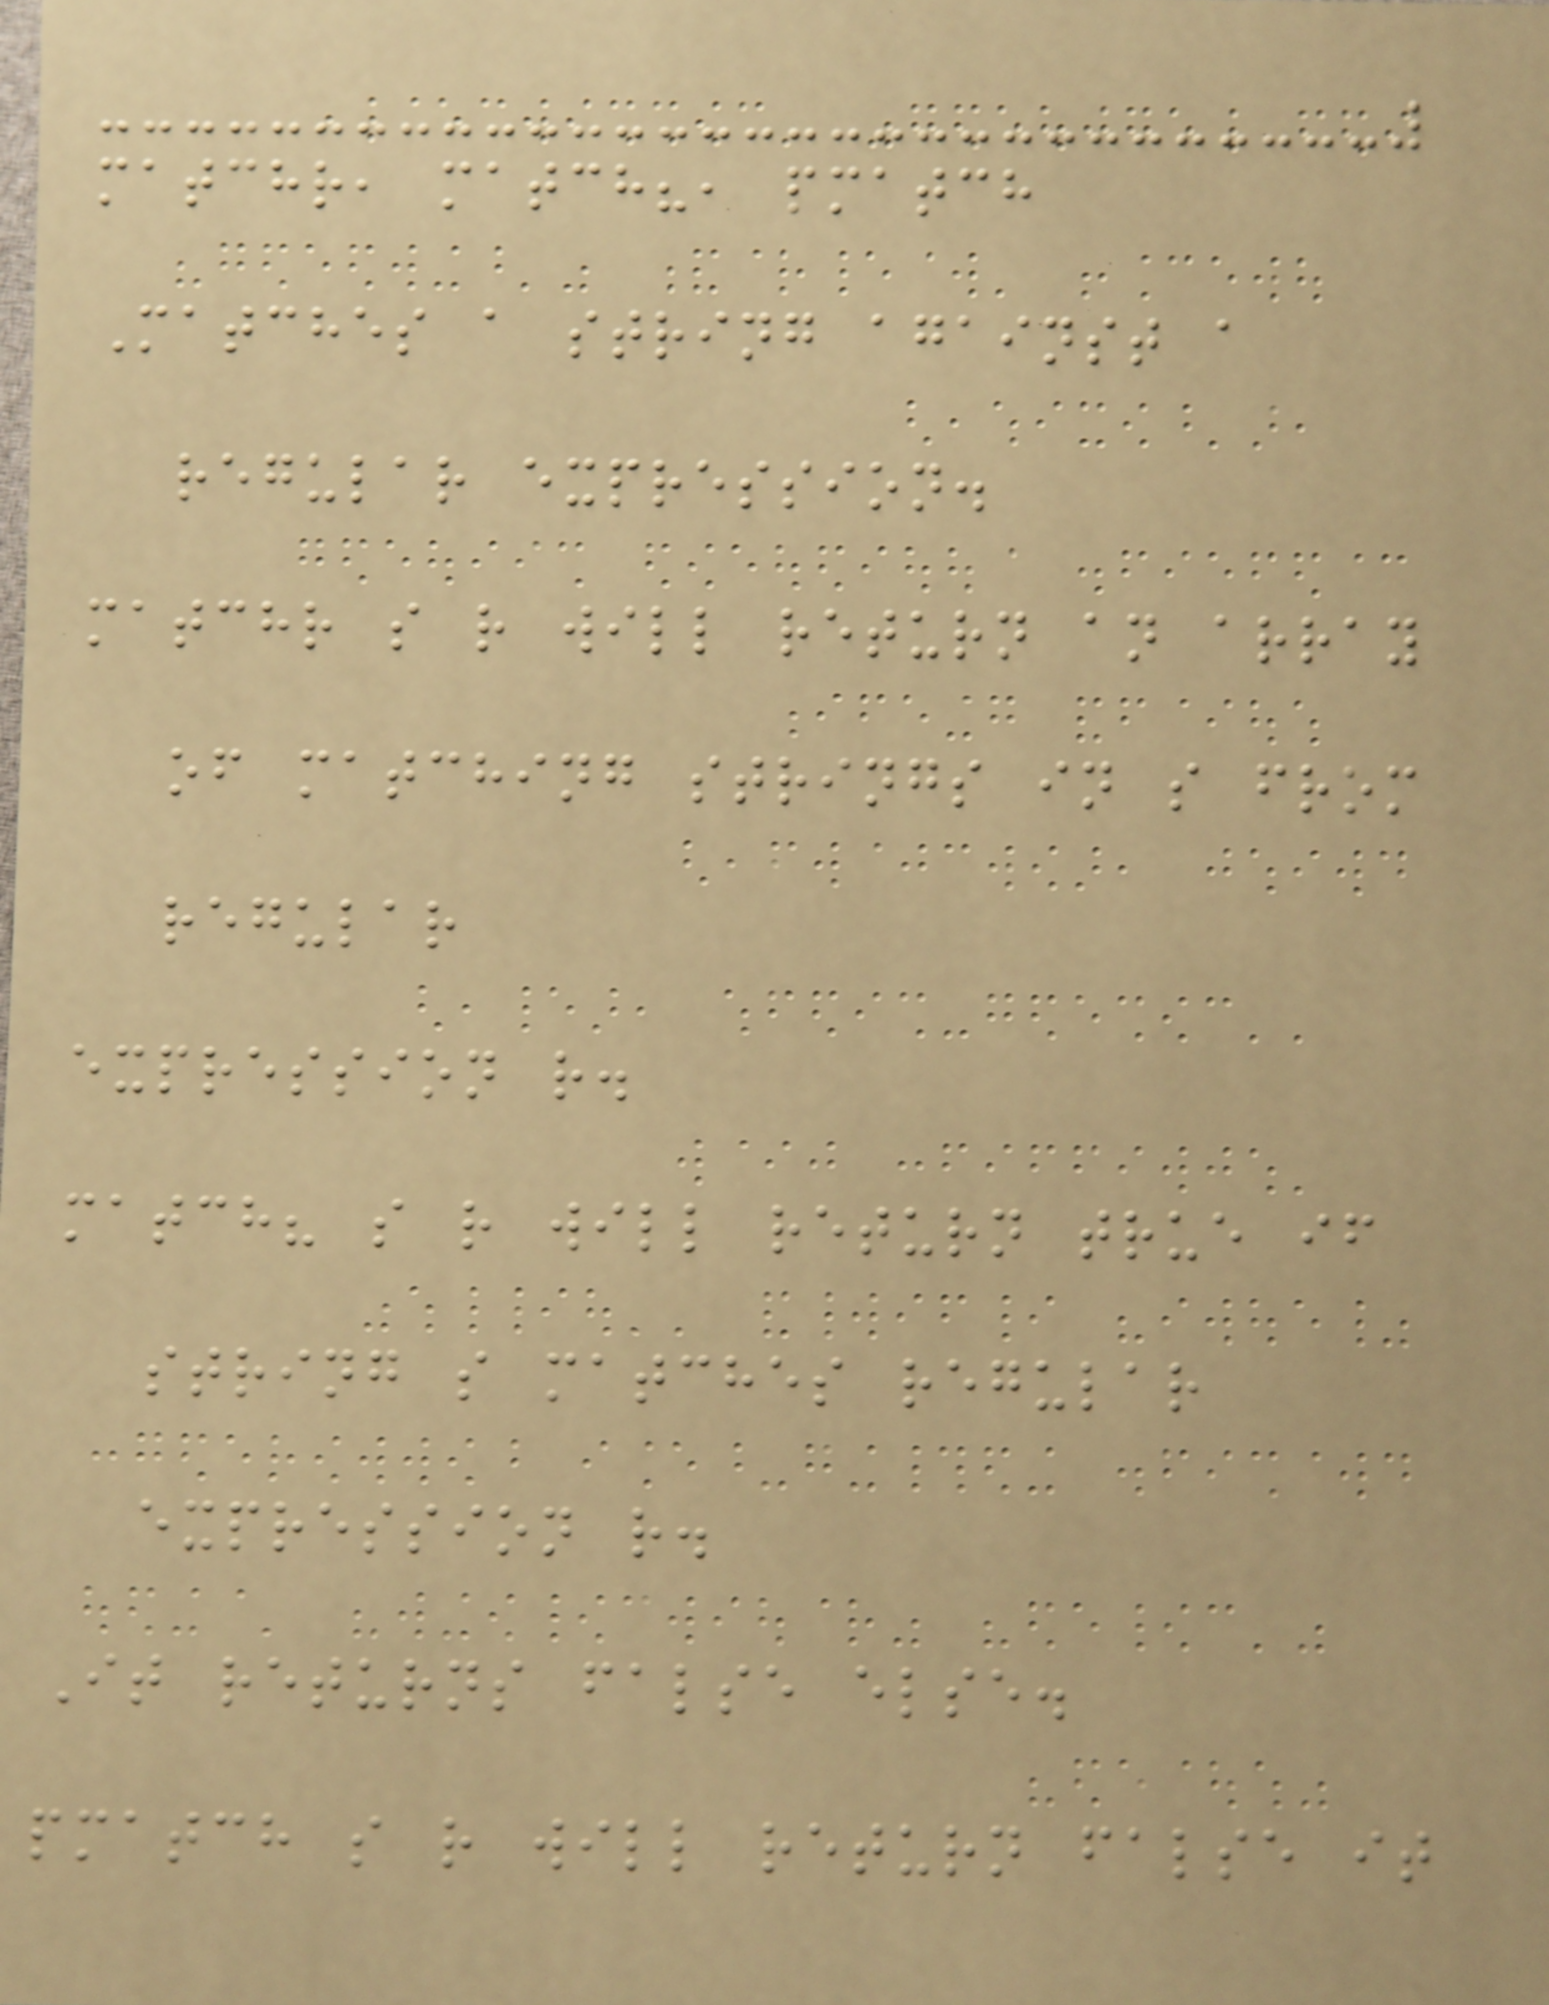matchr, match?, pmatch
Matches a string against a
regular expression.
matchr s r will return an array
of matching strings in s from
regular
expression r.
match? s r will return true if
string s matches regular
expression r.
It returns false else.
pmatch s r will return false it
